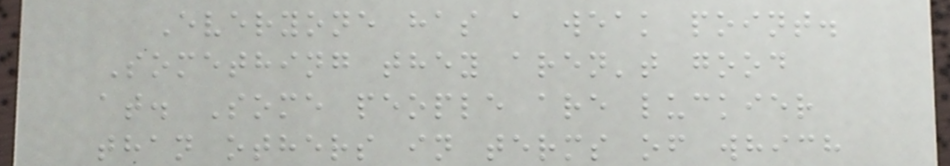Everyone has a weak point.
Something they aren't good
at. Some people are luckier
than others in terms of which
